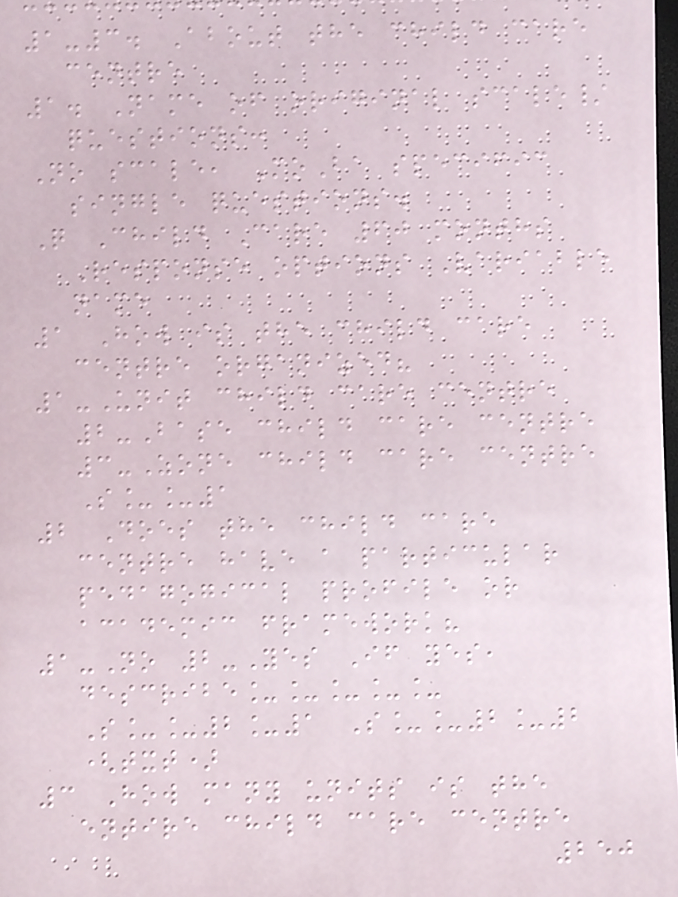1-3. About the child care
centre
1. Name of original scale/
questions:
No scale, MoBa specific
single questions.
Q Child Care 60 months
Response options Variable
name
1 How is the child care
centre organized?
1-Unit child care centre
2-Base child care centre
3-Zone child care centre
S__1
2 Does the child care
centre have a particular
pedagogical profile or
academic framework?
1-No 2-Yes If yes,
describe_____
S__2_1 S__2_2
(txt)
3 How many units is the
entire child care centre
250
